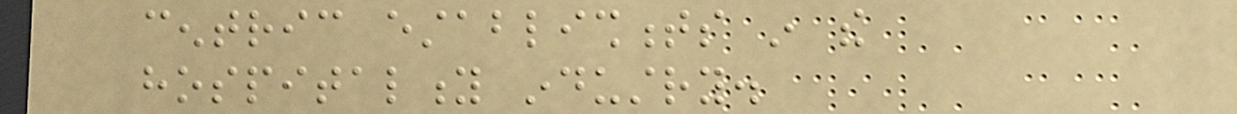centric establishments in the
hospitality industry.
